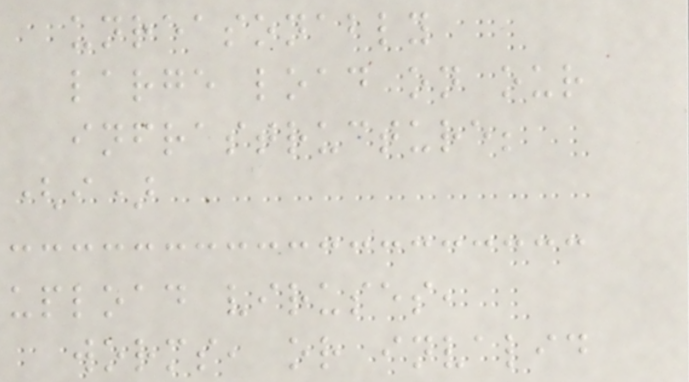unreasonably
large load on our
infrastructure;
(i)
upload viruses,
worms, or invalid
